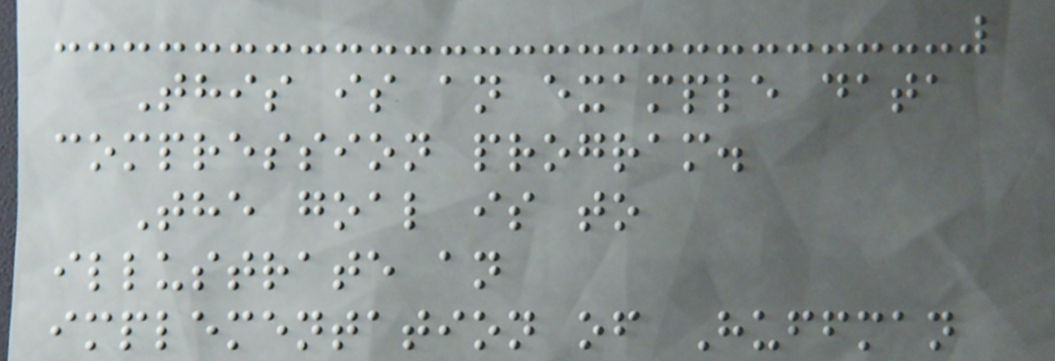This is an example data
compression program.
The goal is to
illustrate an
implementation of Huffman
